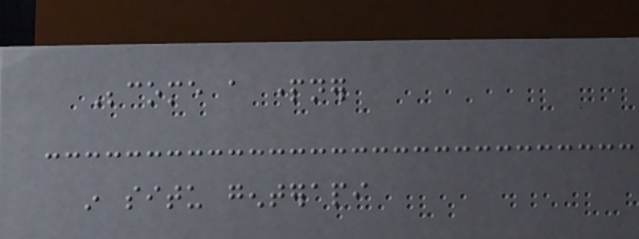Become a partner
in situ genterapi
